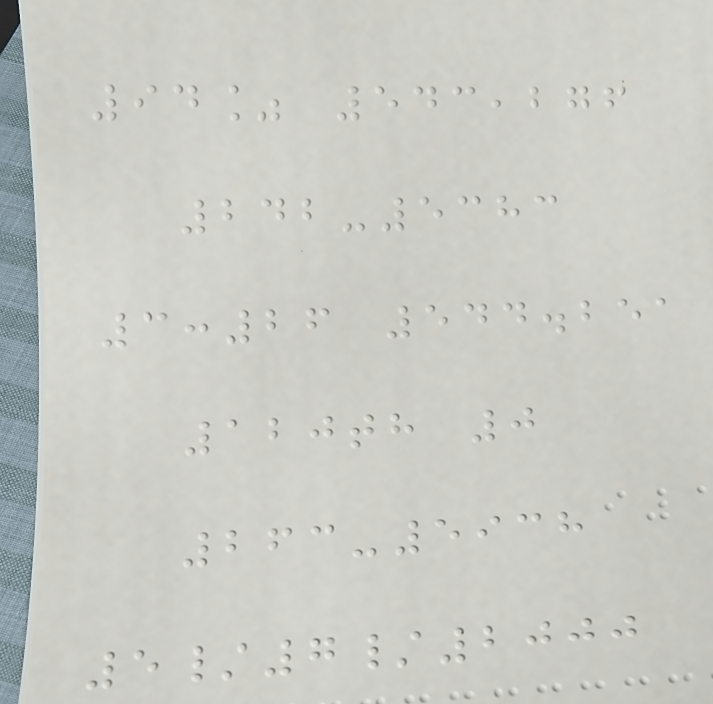94% 543,276
242-5383
3:26 544.251
120th 0
263-5938
5/7/2000
